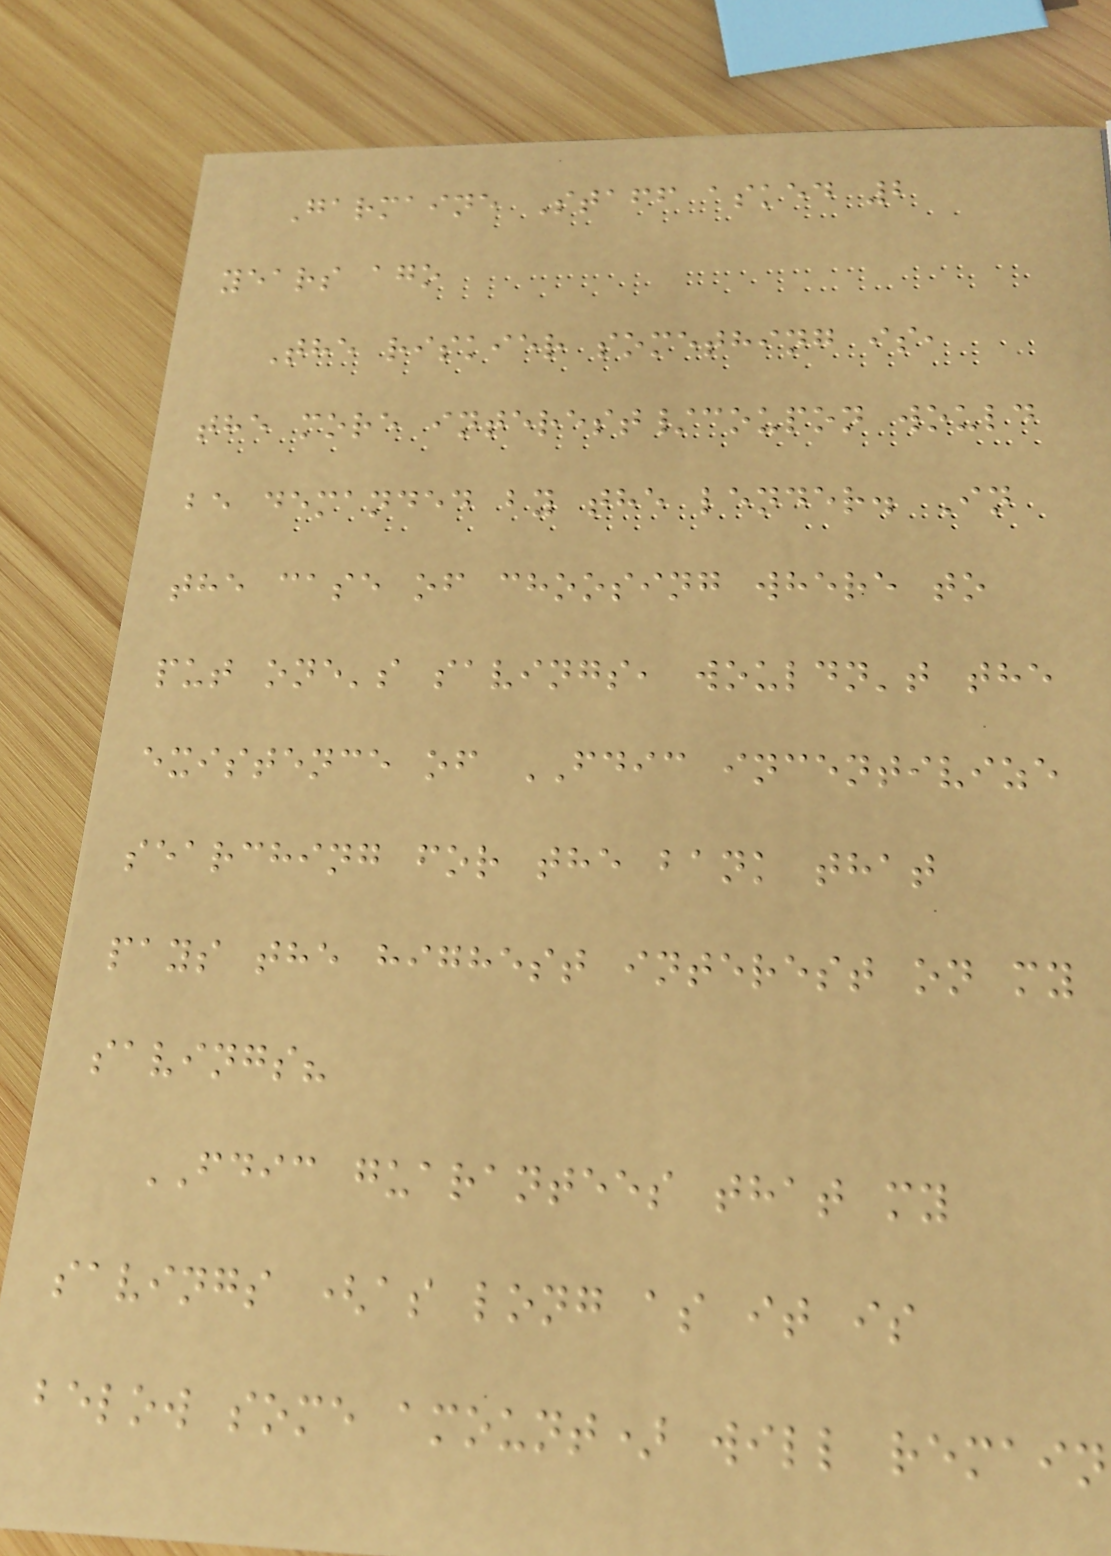Garmaine Staff asked 2
years ago
The riskier something is,
the more interest/coupon would
be demanded by the lender. In
the case of choosing where to
put one's savings, wouldn't the
existence of FDIC incentivize
searching for the bank that
pays the highest interest on my
savings?
FDIC guarantees that my
savings (as long as it is
below some amount) will remain
